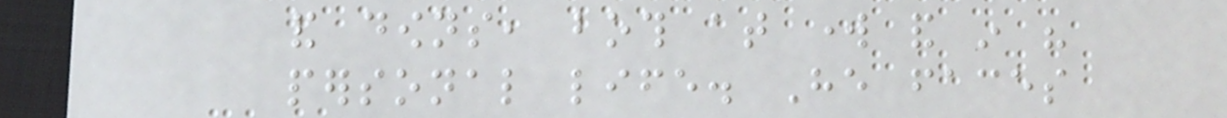and downs, both at work and in his
personal life. He faces
